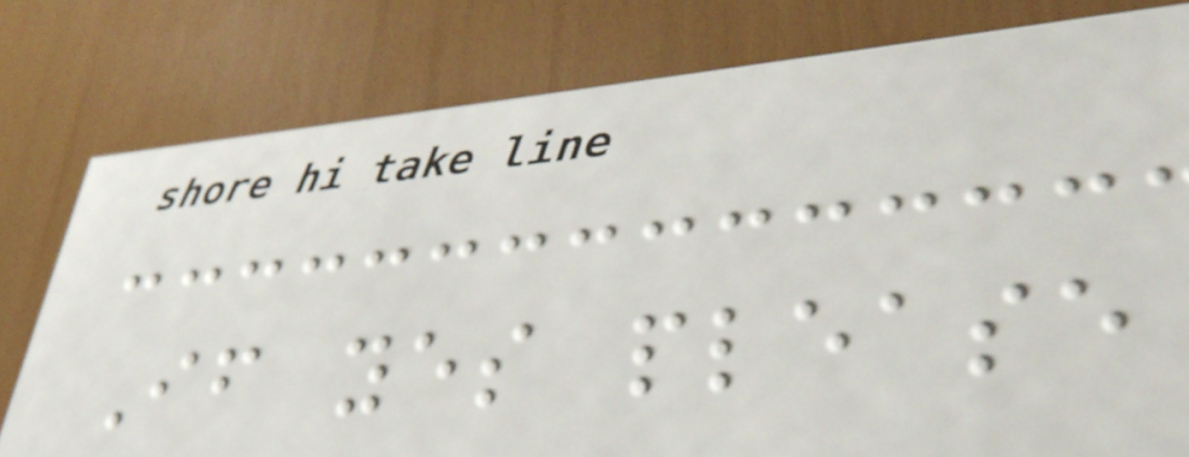If yes please
